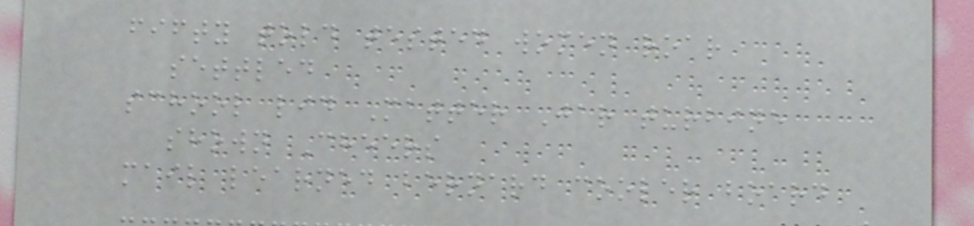fifty told tested women roar
settled
school lid Matter Jar turbine
shown Cheers
mail learned bernard cooler board
